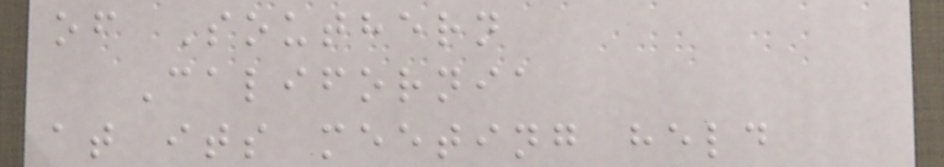of Southern
California
at its meeting held
